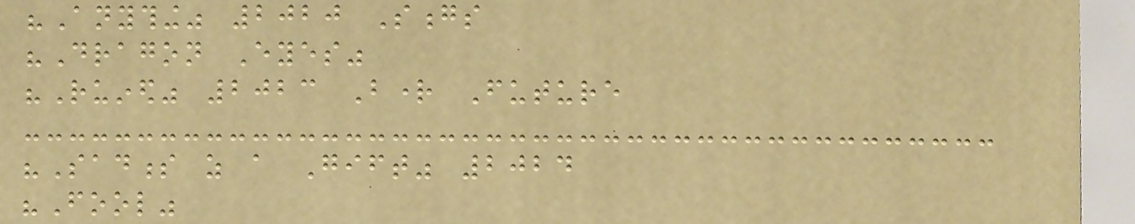"Anything" 2020 Songs
"Dragon Eyes"
"Ruined" 2023 Bright Future
"Sadness as a Gift" 2024
"Fool"
